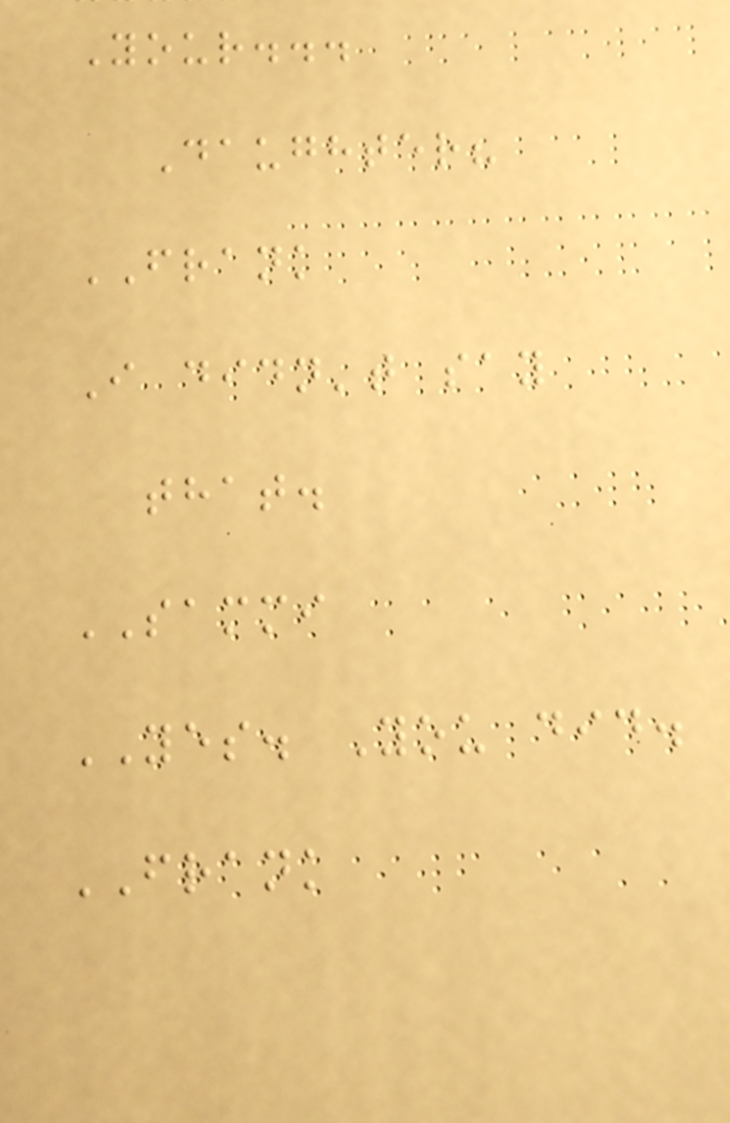Your...
Daughter?
FRANK
I didn't say
that.
SAMMI
YES. You did.
FRANK
